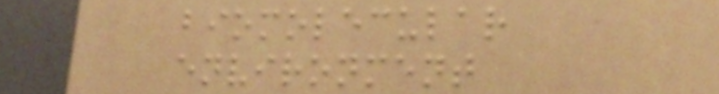biomolecular
environment
